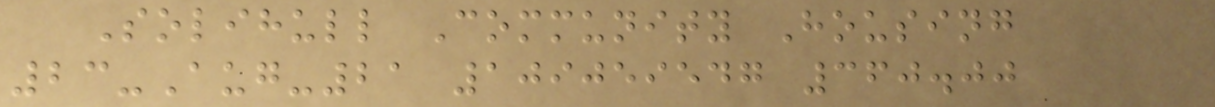Solihull Community Housing
23-Aug-21 109059547 360.00
